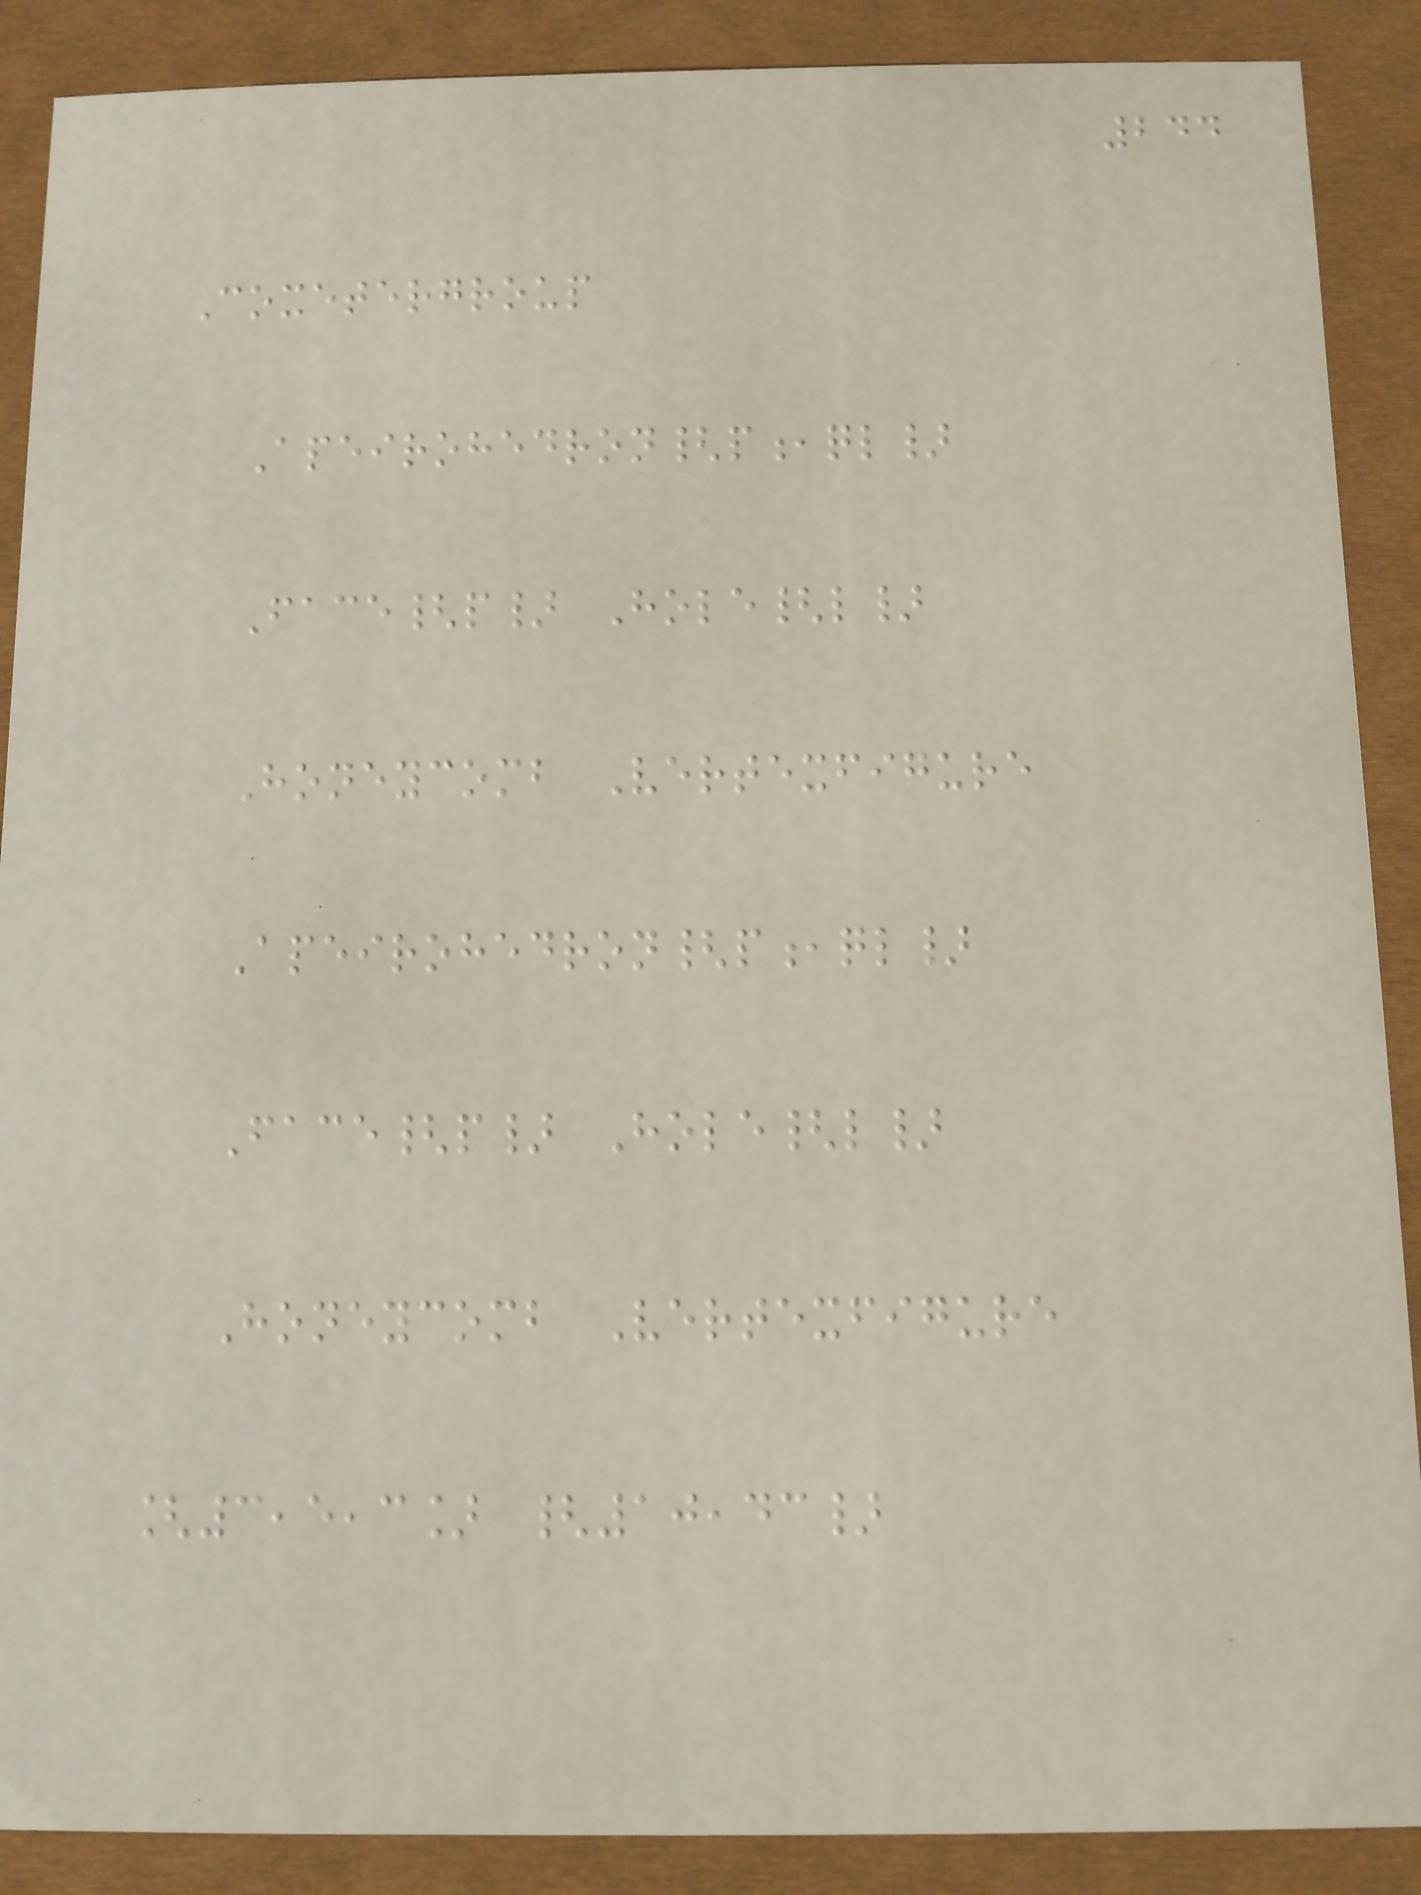244
Coxetergroup
Apeirohedron{p,ql}
Face{p} Hole{l}
Honeycomb Vertexfigure
Apeirohedron{p,ql}
Face{p} Hole{l}
Honeycomb Vertexfigure
[3,5,3] {10,43}
